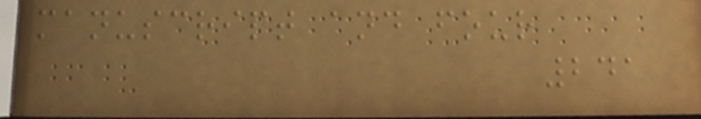manuscript and four
241
